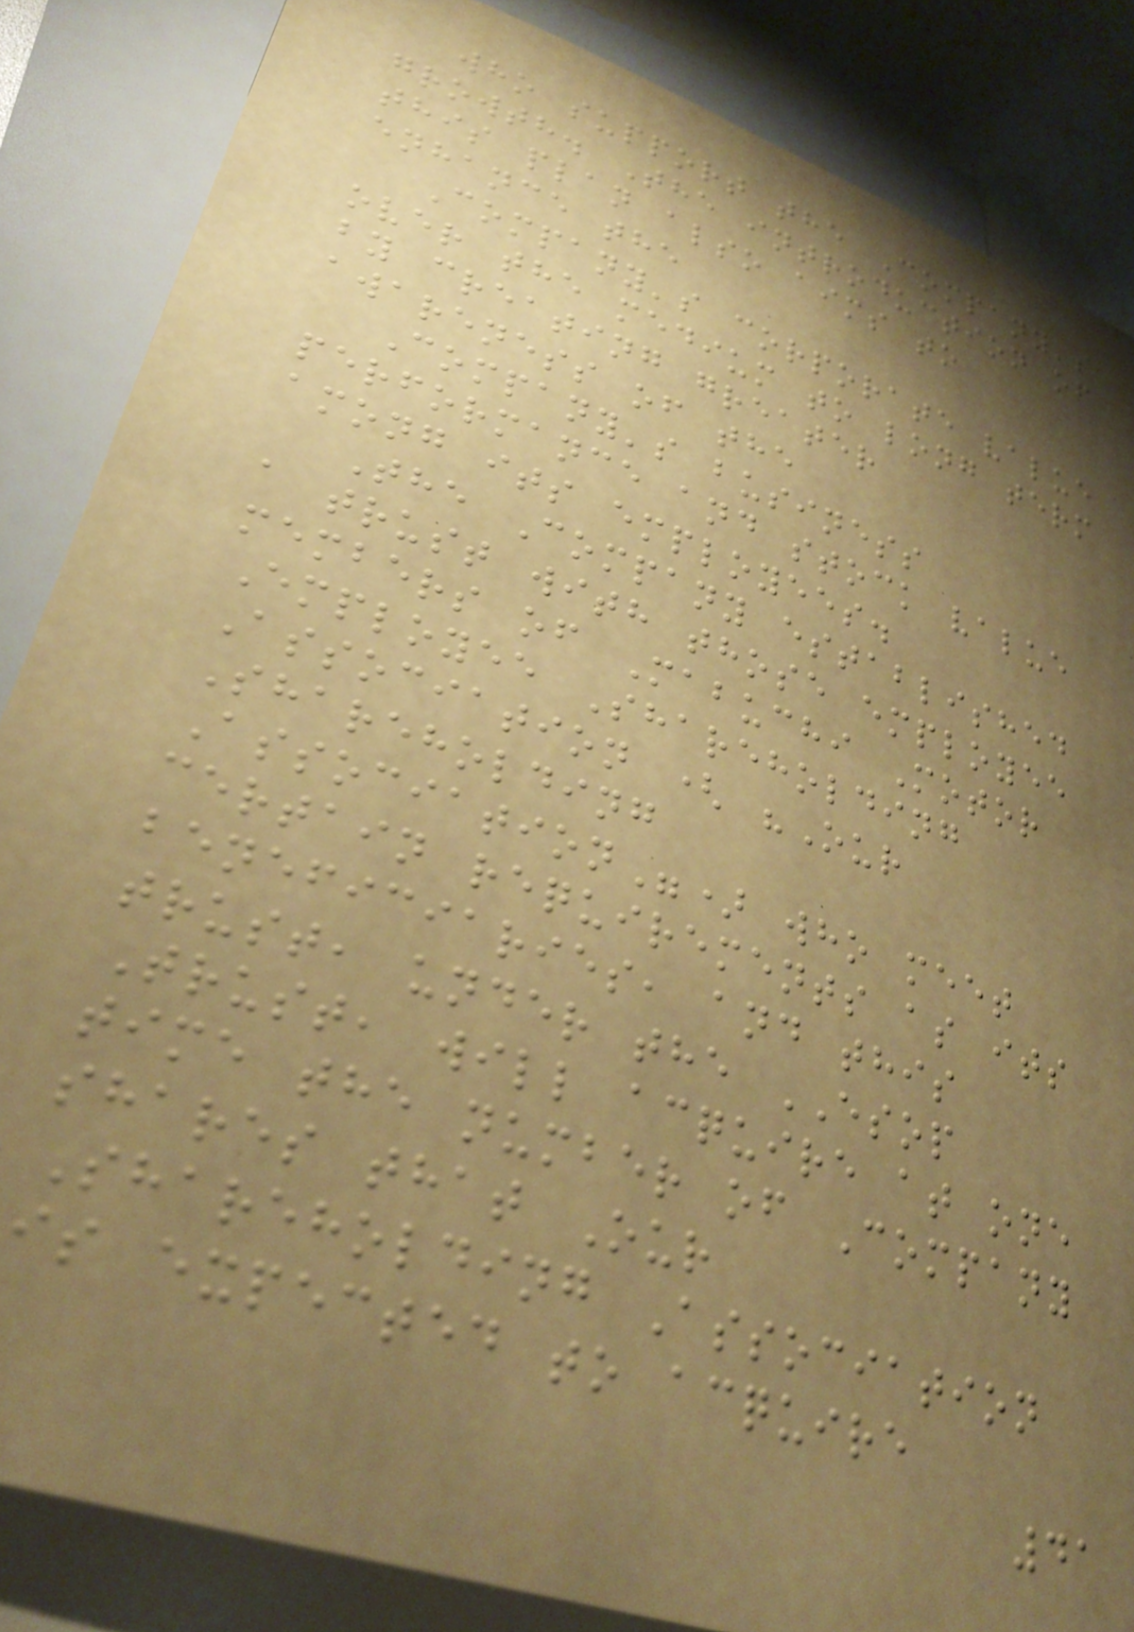who support the Company's
growth. The introduction of
this plan also aims to
enhance the
Company's corporate value
over the medium to long term
by creating greater
awareness of the
Company's business
performance and stock value
among its employees.
The Company established
a trust with those employee
members of Mabuchi Motor
Employee Shareholding
Association ( "Our
Shareholding
Association") who meet
certain requirements as its
beneficiaries, and this
trust, under the ESOP
Trust, will acquire at one
time the number of Company
shares that Our
Shareholding Association
is expected to acquire
41
